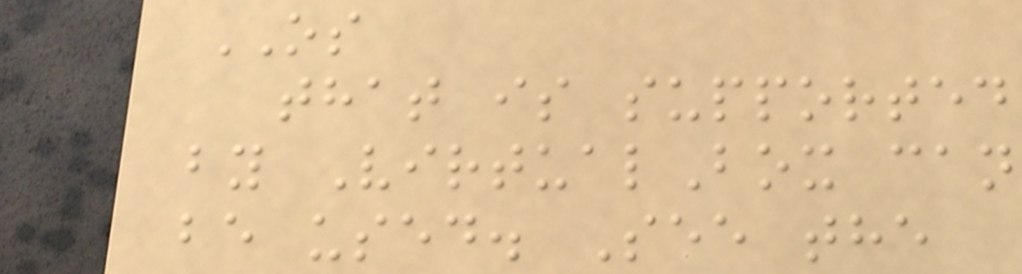OS
that is supported
by VirtualBox can
be used. See the
